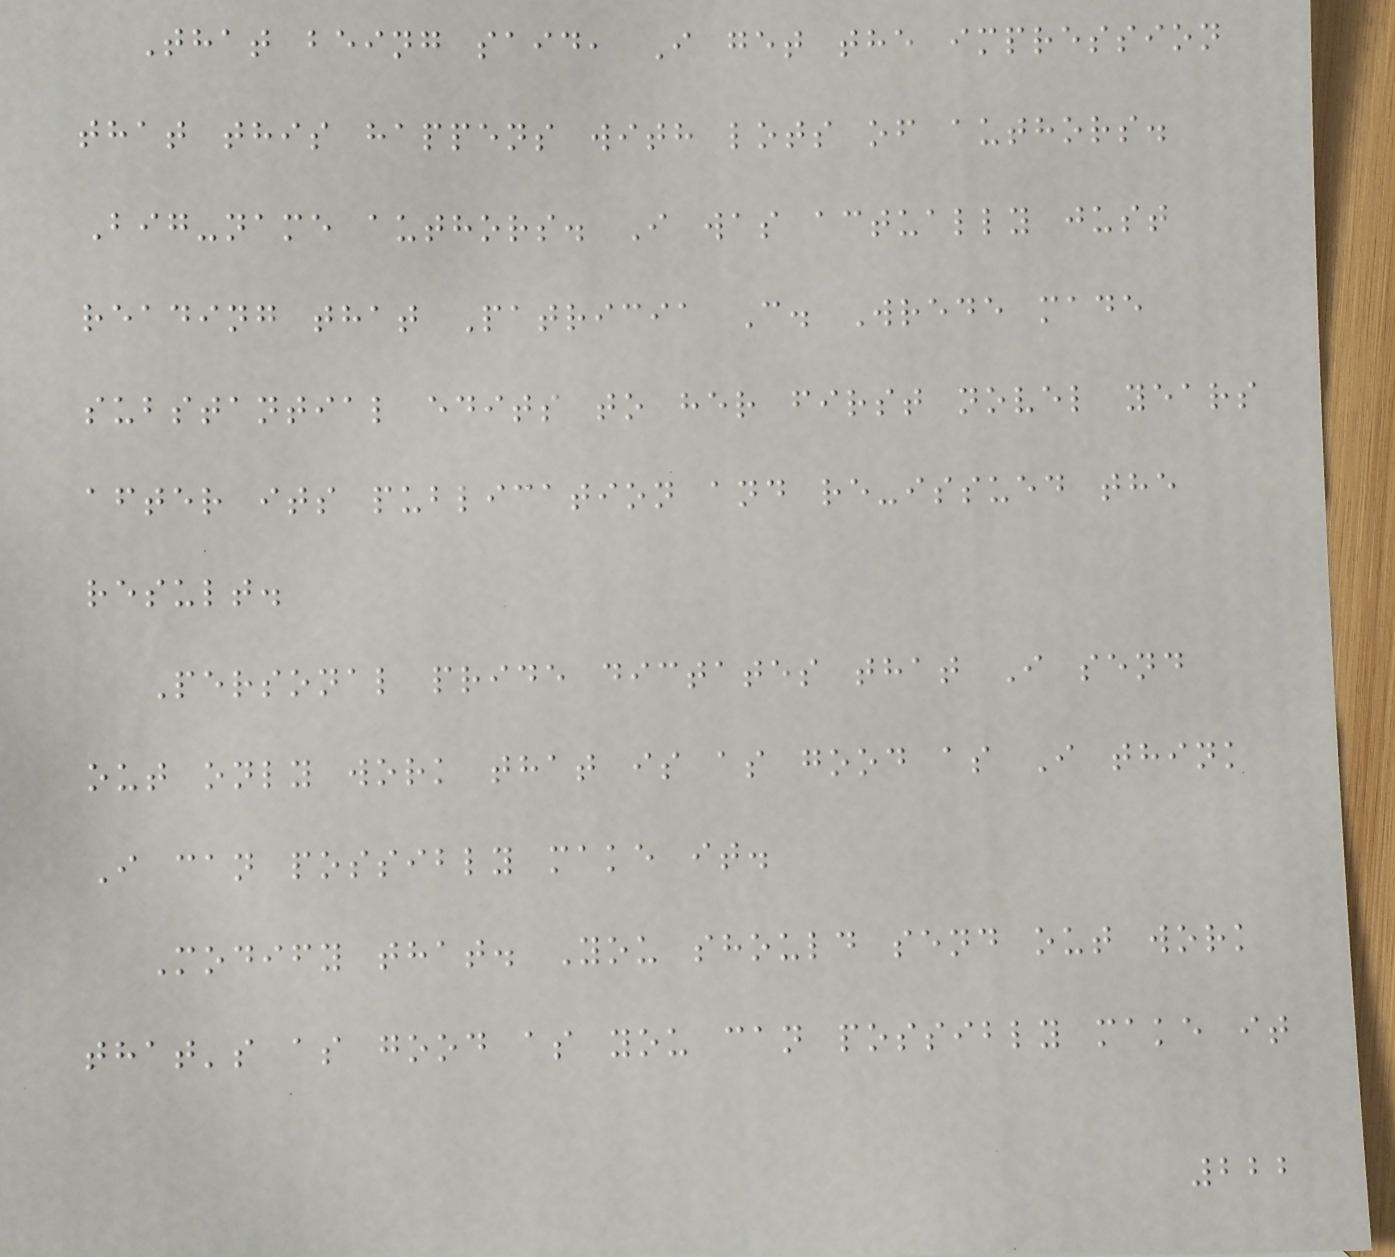That being said, I get the impression
that this happens with lots of authors.
Big-name authors. I was actually just
reading that Patricia C. Wrede made
substantial edits to her first novel years
after its publication and re-issued the
result.
Personal pride dictates that I send
out only work that is as good as I think
I can possibly make it.
Modify that. You should send out work
that's as good as you can possibly make it
222
